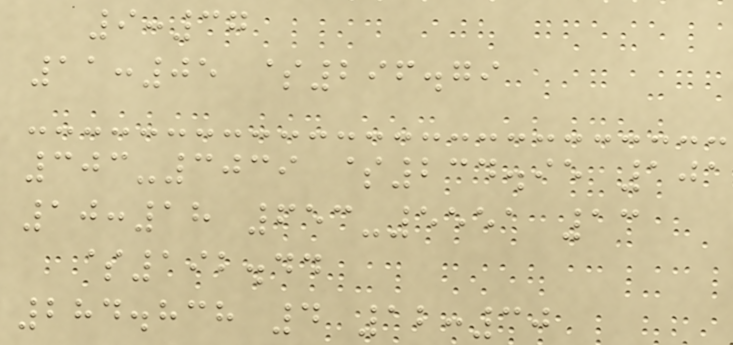9:37
11:05 $296.79
303-3039 $234.95 101
10:18 653-5551 13
$192.44
284.838 4 12:30
